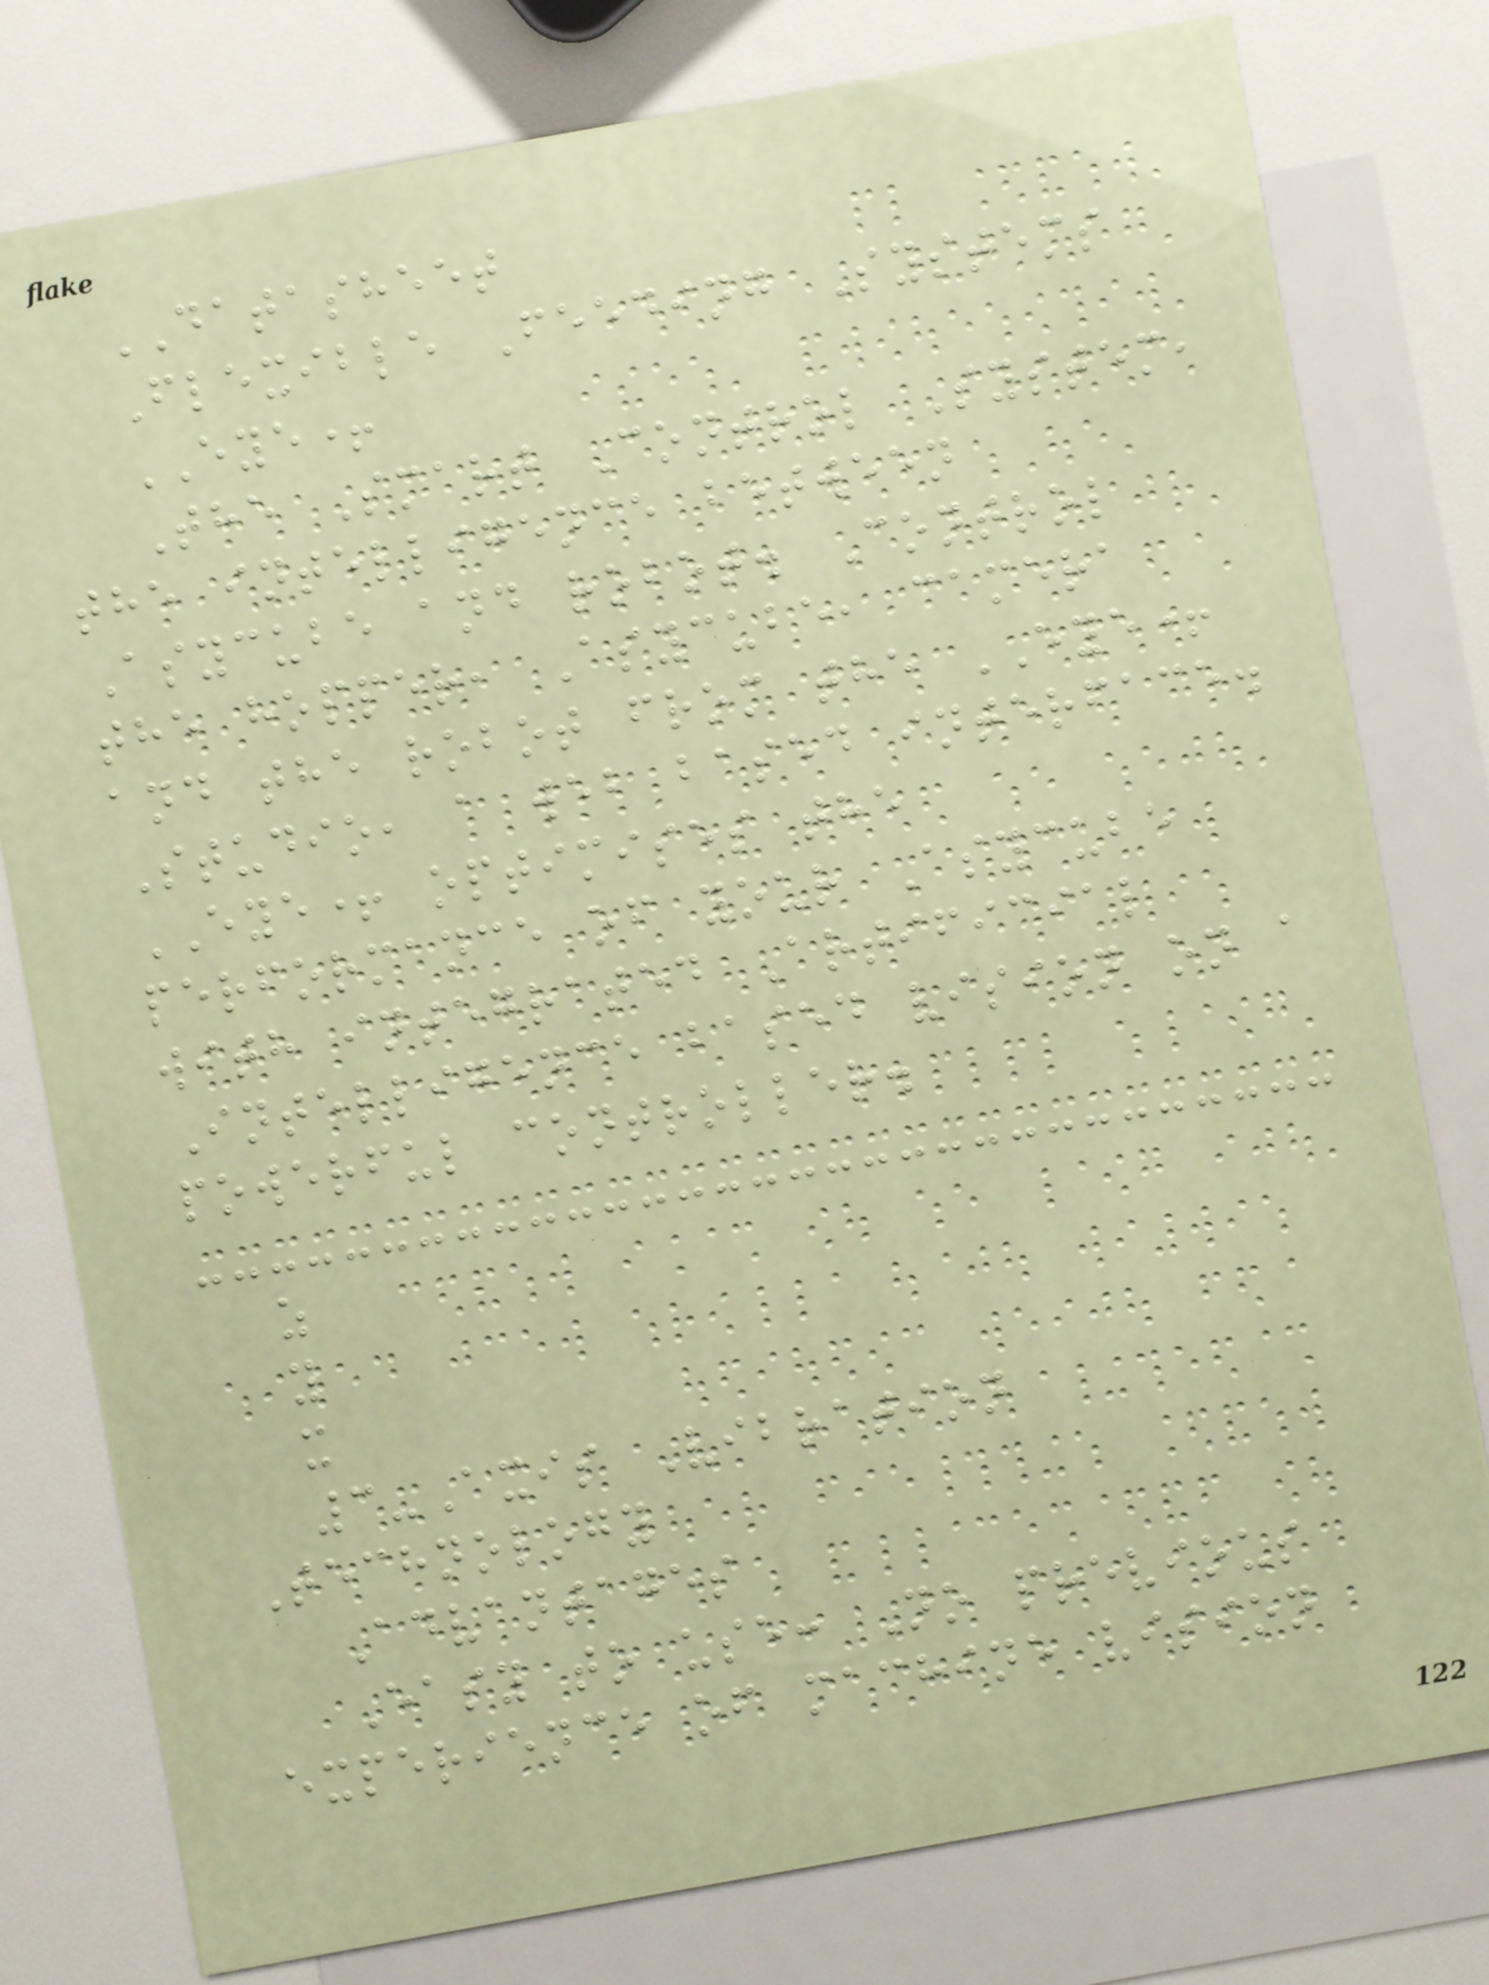DATASHEET
Flexible Feeding Systems
EYE+
The Smart Control System,
the intelligence between
Asycube and robot. Control
the hopper, Asycube, camera
and the robot from the EYE+
Studio, a web based interface.
EYE+ optimises the
performance of your Asycube
with integrated Artificial
Intelligence based vision on a
powerful controller.
z
y
x
3-Axis Vibration
Technology
Advantages
Easy to use: No previous
experience of machine vision
